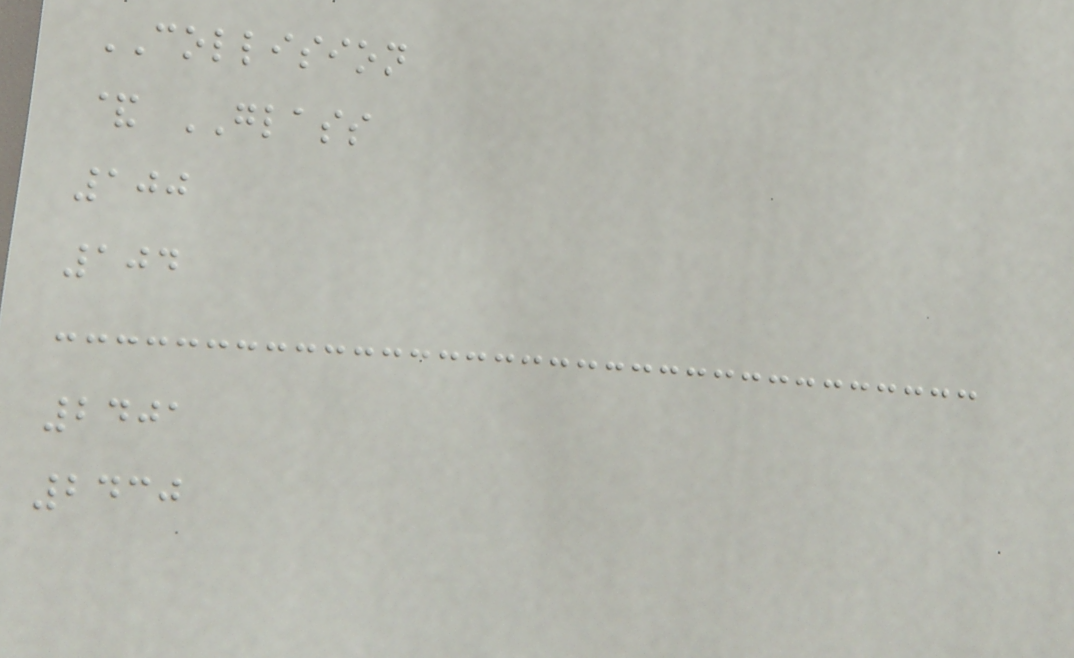COLLISION
& GLASS
100
104
2401
2430
